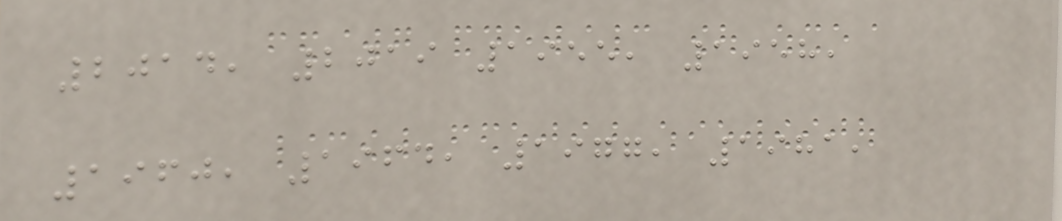2014, 2019 1955, 1958,
1960, 1964, 1977, 1981,
